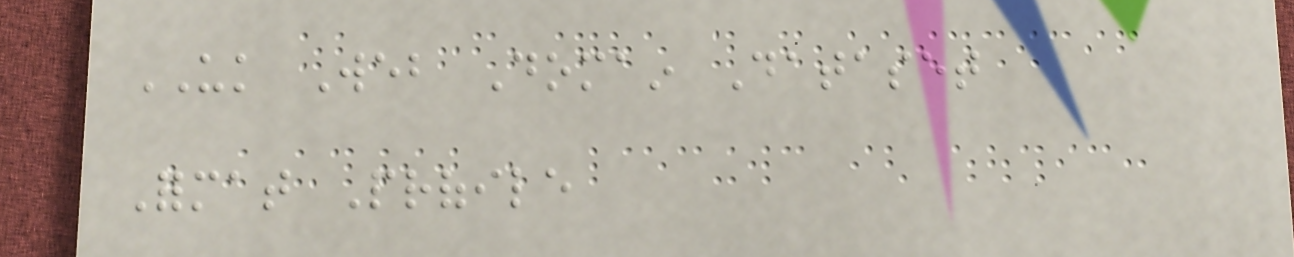UK Web Domain Dataset
Format Profile
